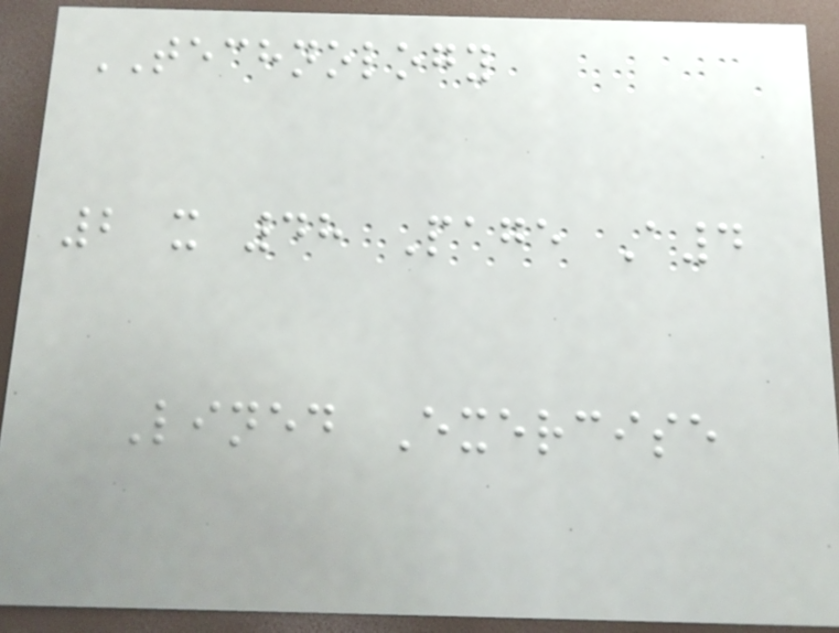TECHNOLOGY
2 x 48 Page A4
Lined Exercise
